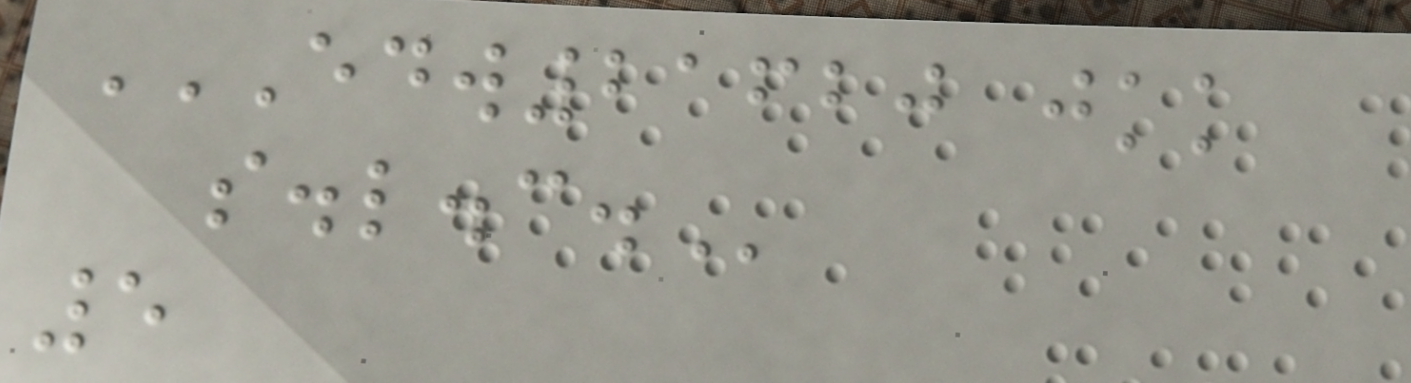EDW21620 JKK
S.L.C.
5
